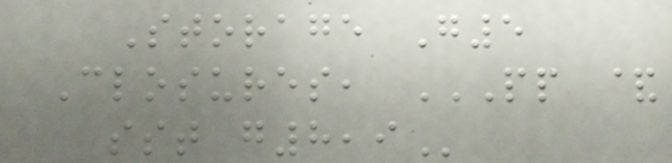Storage G5
Closures, PP &
SST G8,9
